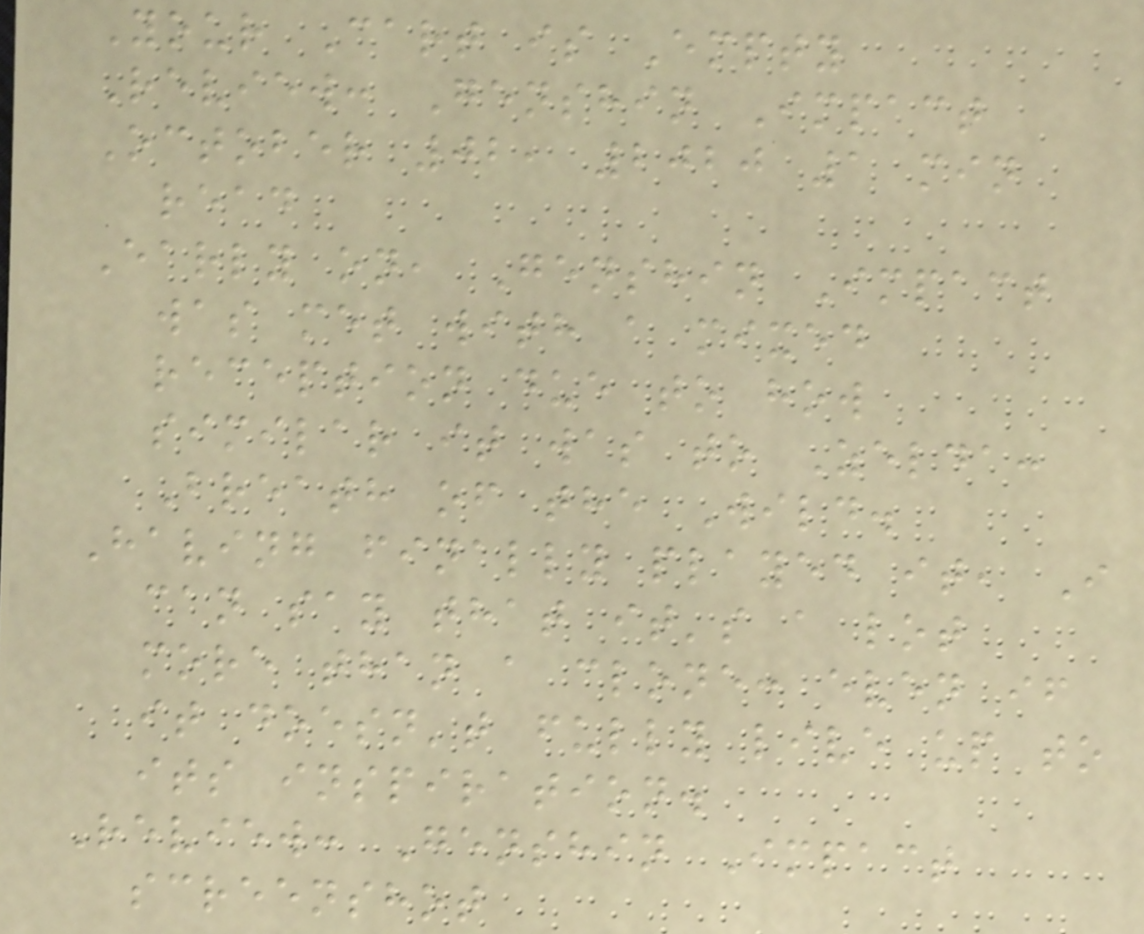Your Cart is Empty
Review: Genshin Impact
October 02, 2020 1 min
read
Early on, Genshin Impact
was met with a mixed
reception due to how
similar it was to Zelda:
Breath of the Wild.
Having finally played it, I
can say that it's a lot
more than a clone: even if
it doesn't fully live up to
its inspiration.
Review: Genshin Impact
screenshot
